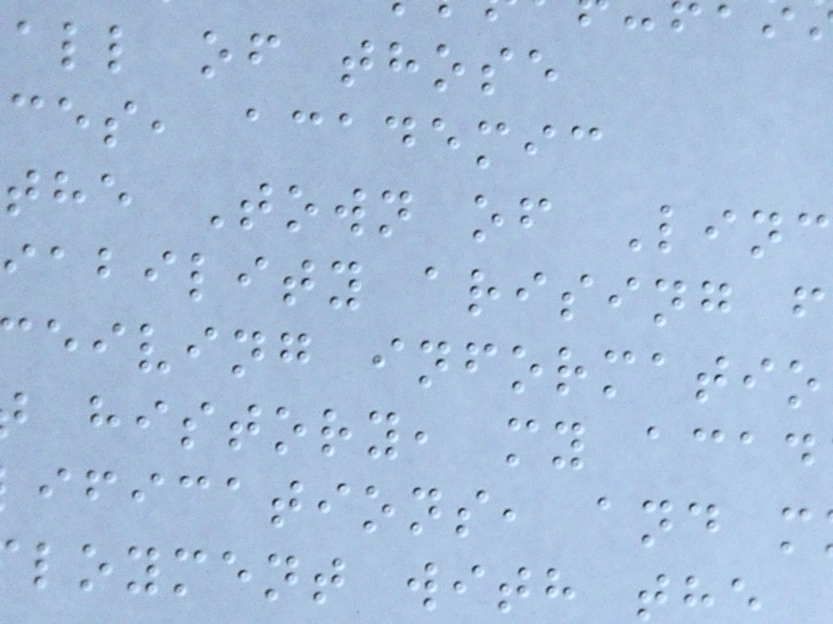all of those
ces, academic
the Town of Linc
iability arising f
eiving informatio
history, my acad
ifications, and m
loyment with t
